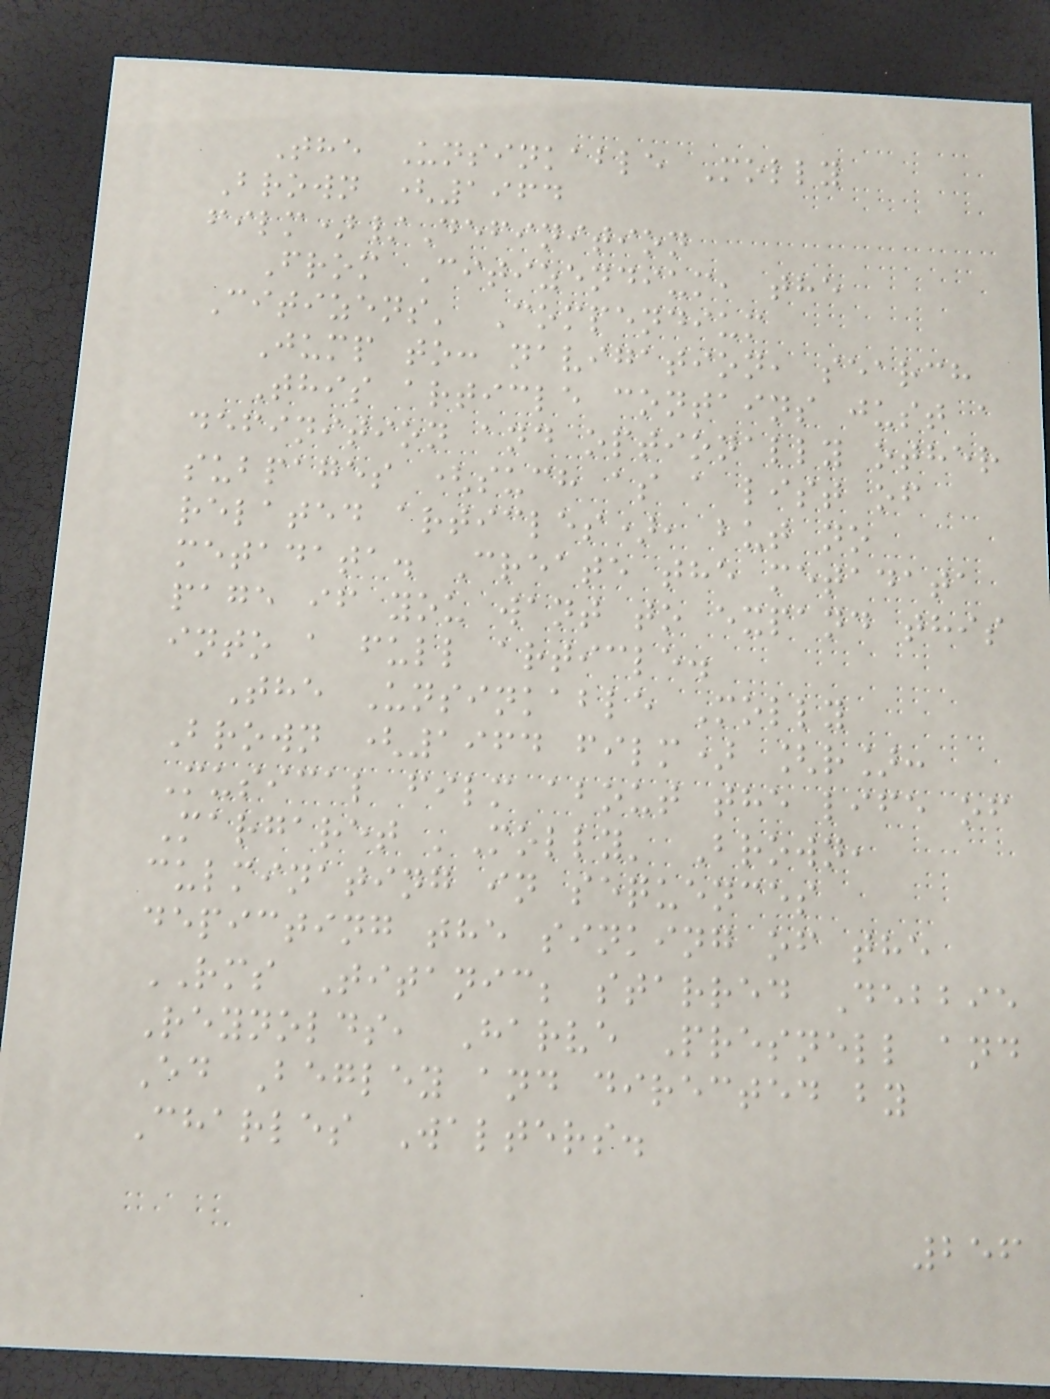The Unsinkable Molly
Brown (1964
film)/Definition
From Citizendium, the
Citizens' Compendium
Jump to: navigation, search
This article contains just a
definition and optionally other
subpages (such as a list of
related articles), but no
metadata. Create the metadata
page if you want to expand this
into a full article.
The Unsinkable Molly
Brown (1964 film) [r]:
Musical film about the life of
Margaret 'Molly' Brown,
culminating in sequences
depicting the sinking of the
RMS Titanic; starred Debbie
Reynolds, Harve Presnell and
Ed Begley and directed by
Charles Walters.
256
